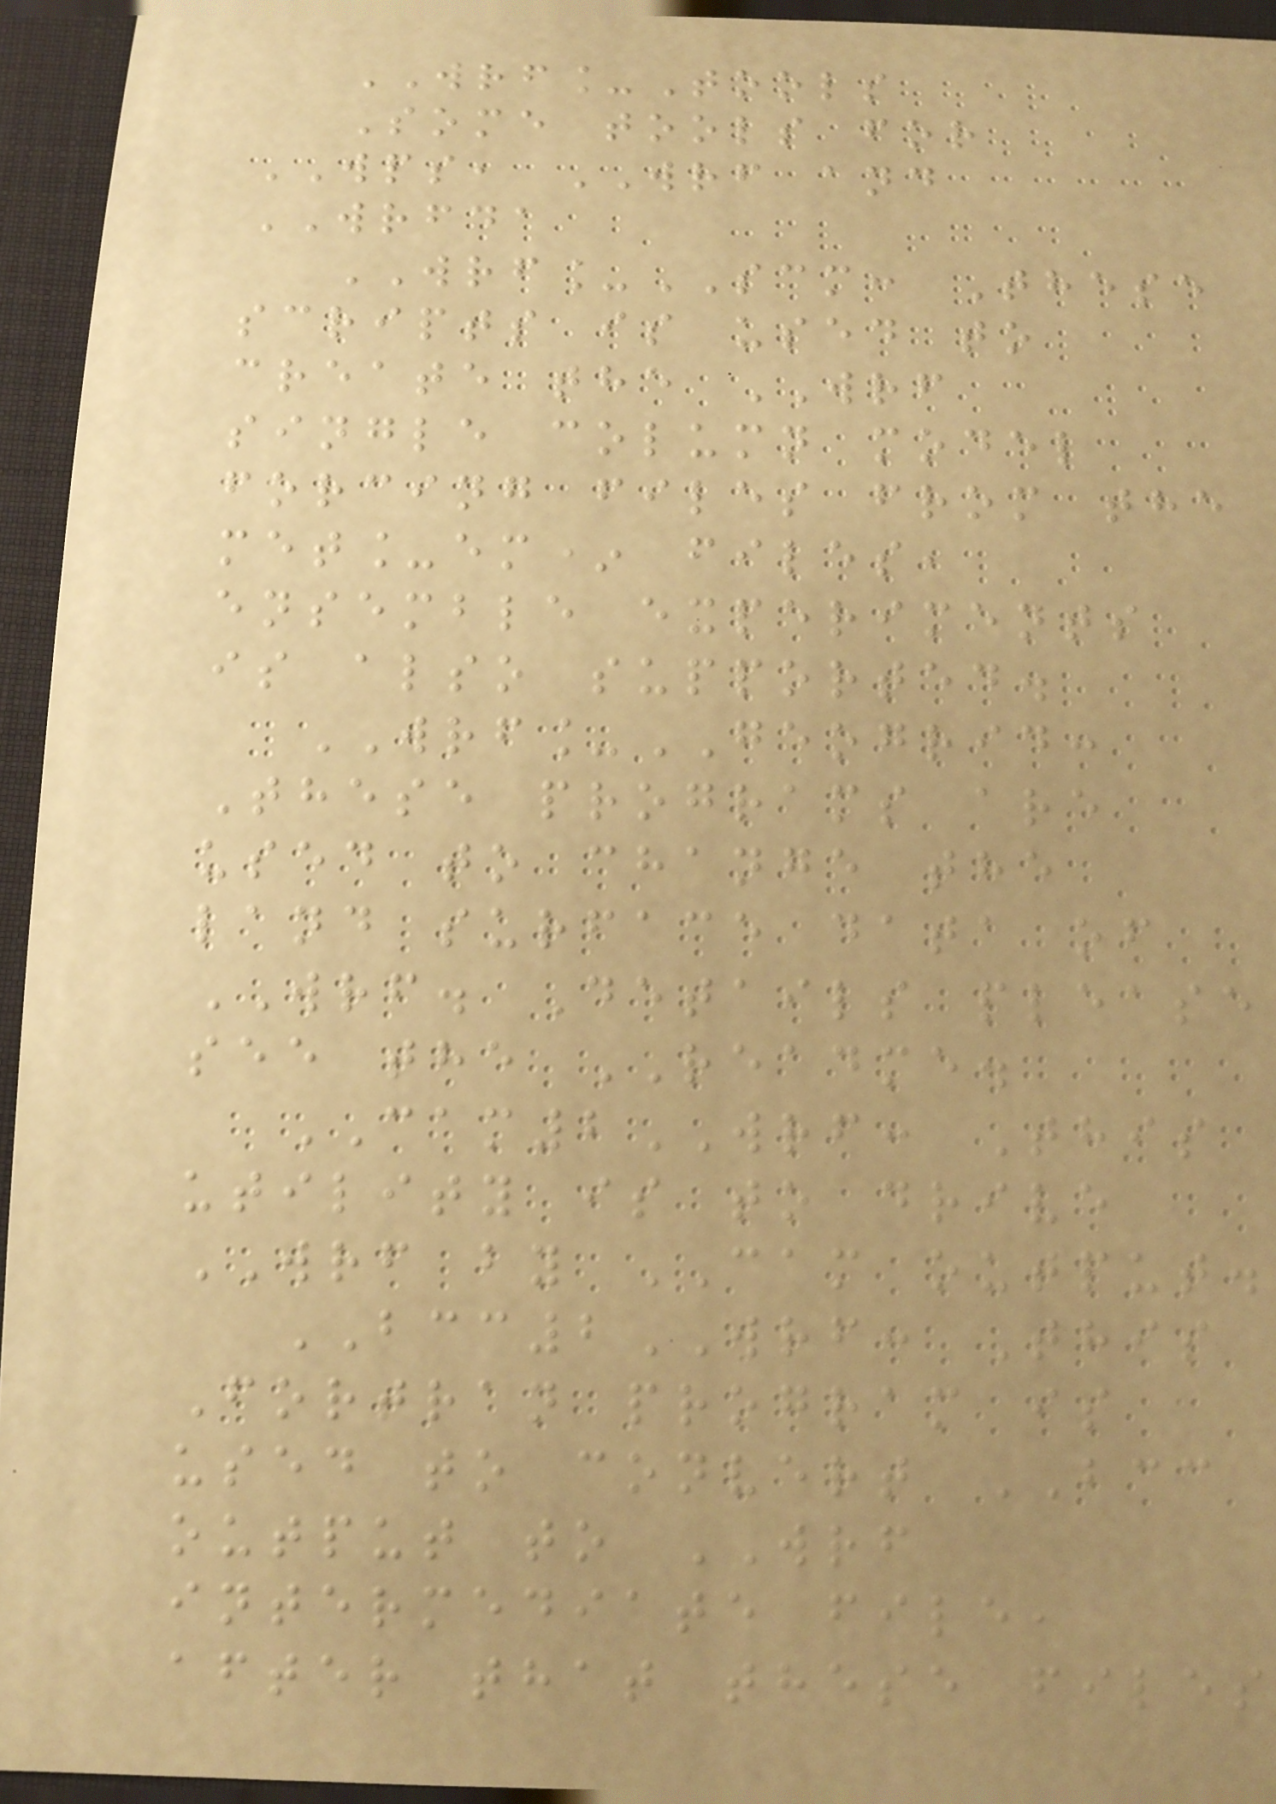WRF_Tools
Some tools for
WPS, WRF and
WRFDA
WRF_SCM: These
scripts is used to
create the WRF
single column model
forcing files from the
met_em* files,
ensemble experiments
is also supported.
WRF_GEOGRID:
These programs are
used to change the
land surface data of
WRF. Details please
see the README.
CAM2WRF: This
utility is to drive
WRF by CAM output.
BCC2WRF: This
Fortran program is
used to convert BCC
output to WRF
intermediate file,
after that these files
